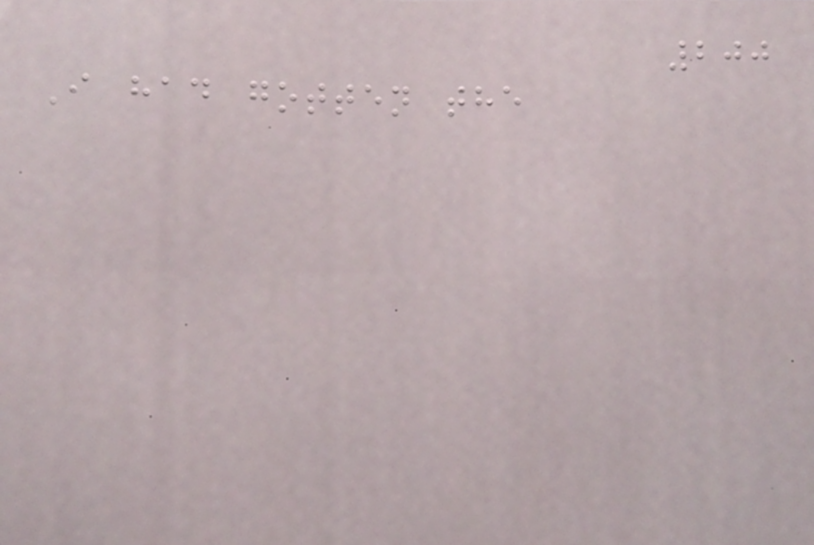200
I had gotten the
